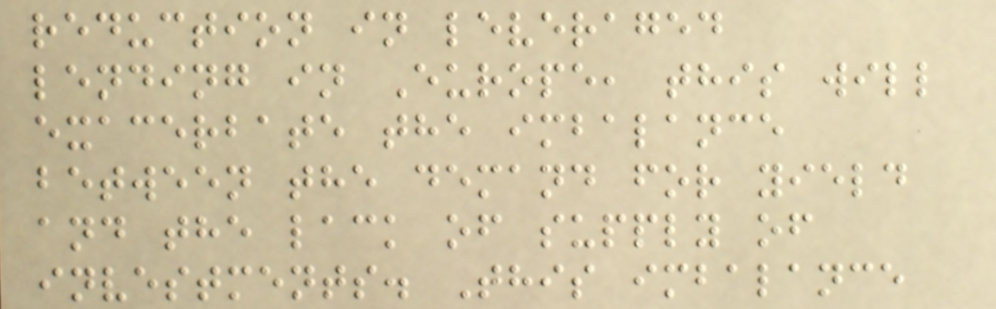reduction in leveraged
lending in Europe, this will
exacerbate the imbalance
between the demand for yield
and the lack of supply of
investments. This imbalance
